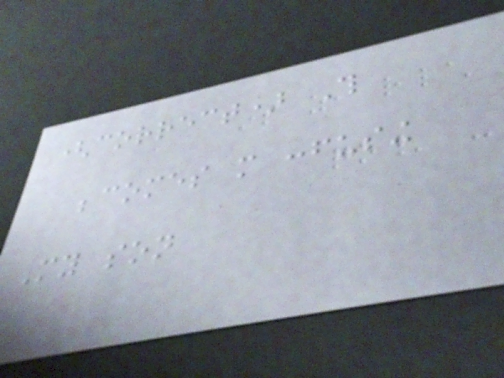(correct) This
becomes more confusing
My son
